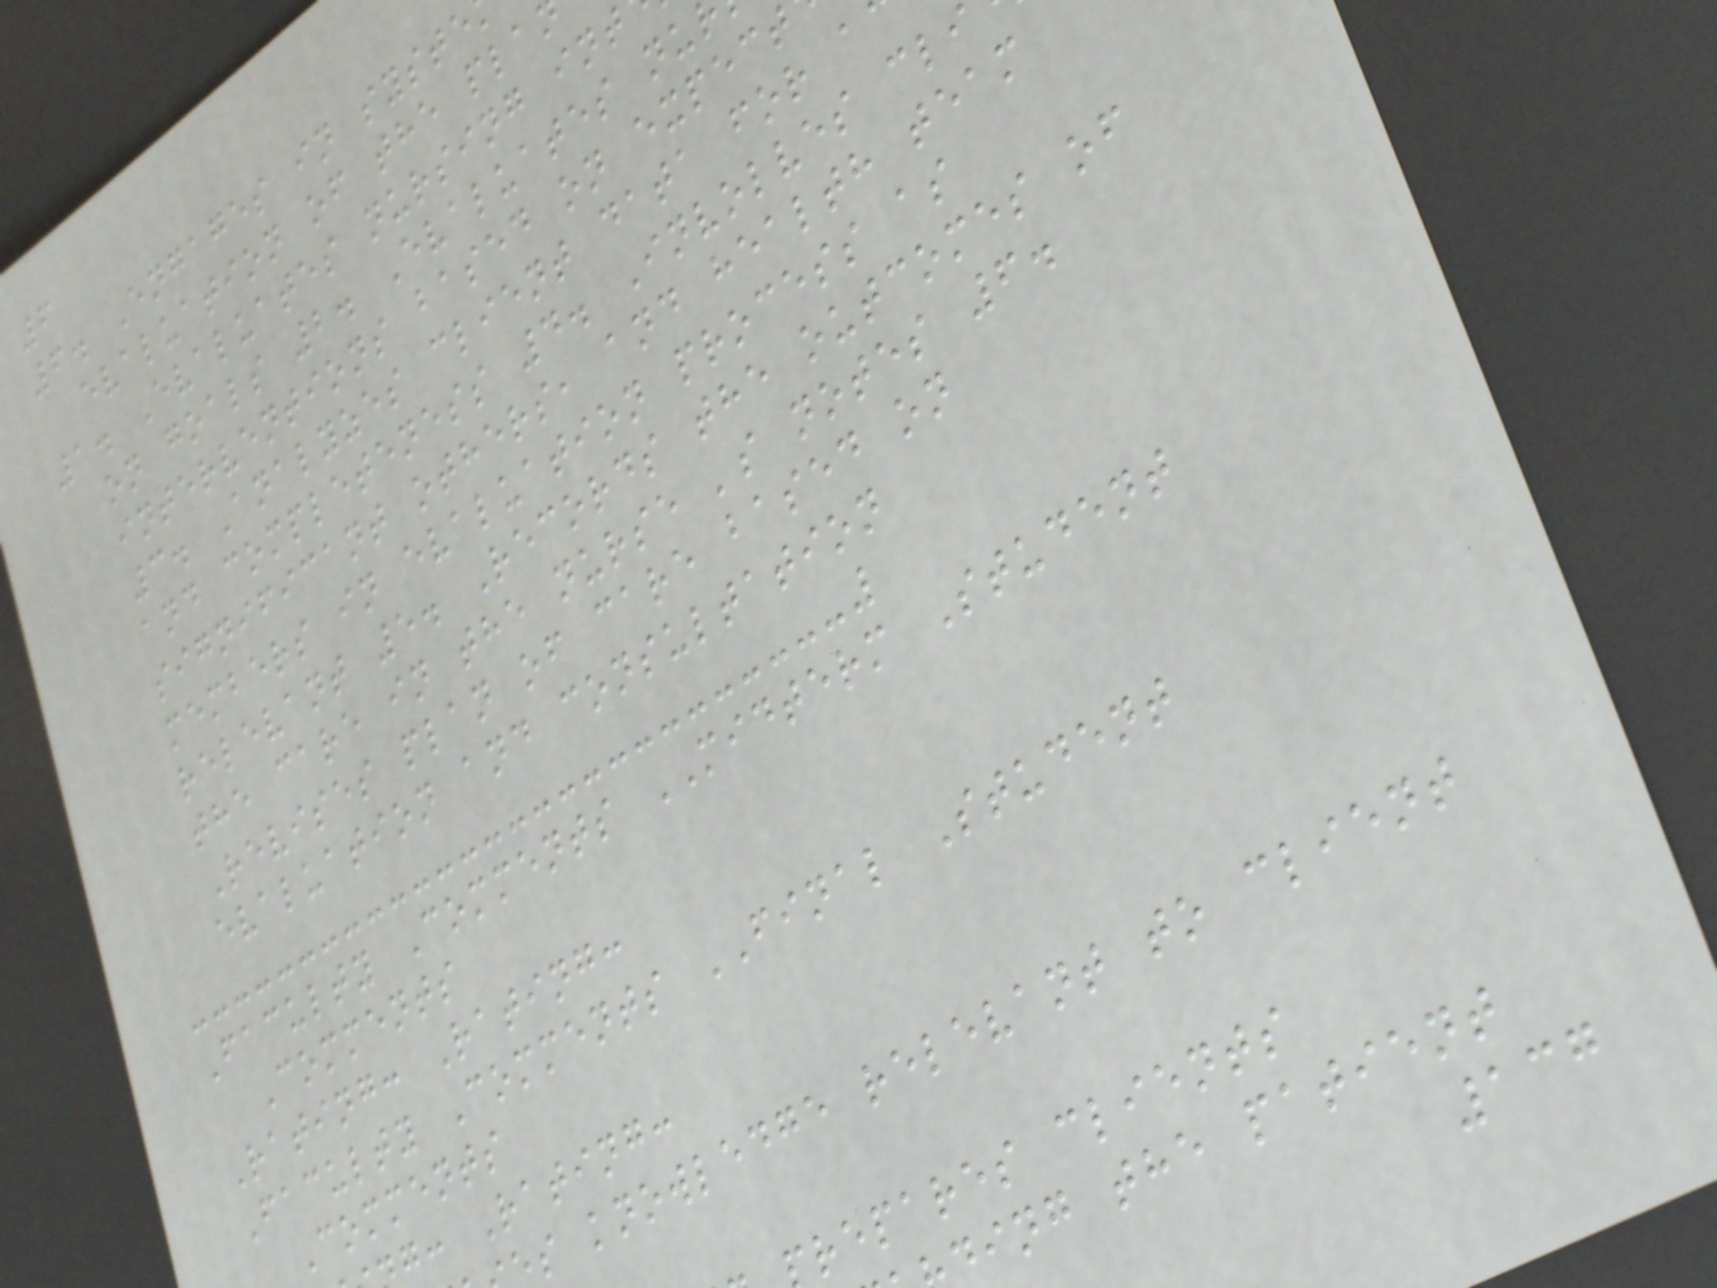6
6. Engages in syste
evaluation of the pla
1. Evaluates nursing int
on goals 2. Evaluates nu
interventions based on expect
3. Analyzes client data for a
and completeness 4. Involves cli
significant others, and health team
members in evaluation process as
relevant 5. Records the outcomes of
the care in the nurse 's notes 6.
Revises plan of care based on
evaluation and consultation
Faculty Comments MIDTERM Student
Comments
Rating: Rating:
Faculty Comments FINAL Student
Comments
g: Rating:
s knowledge relevant to client
repares clients
ding the patient
137
